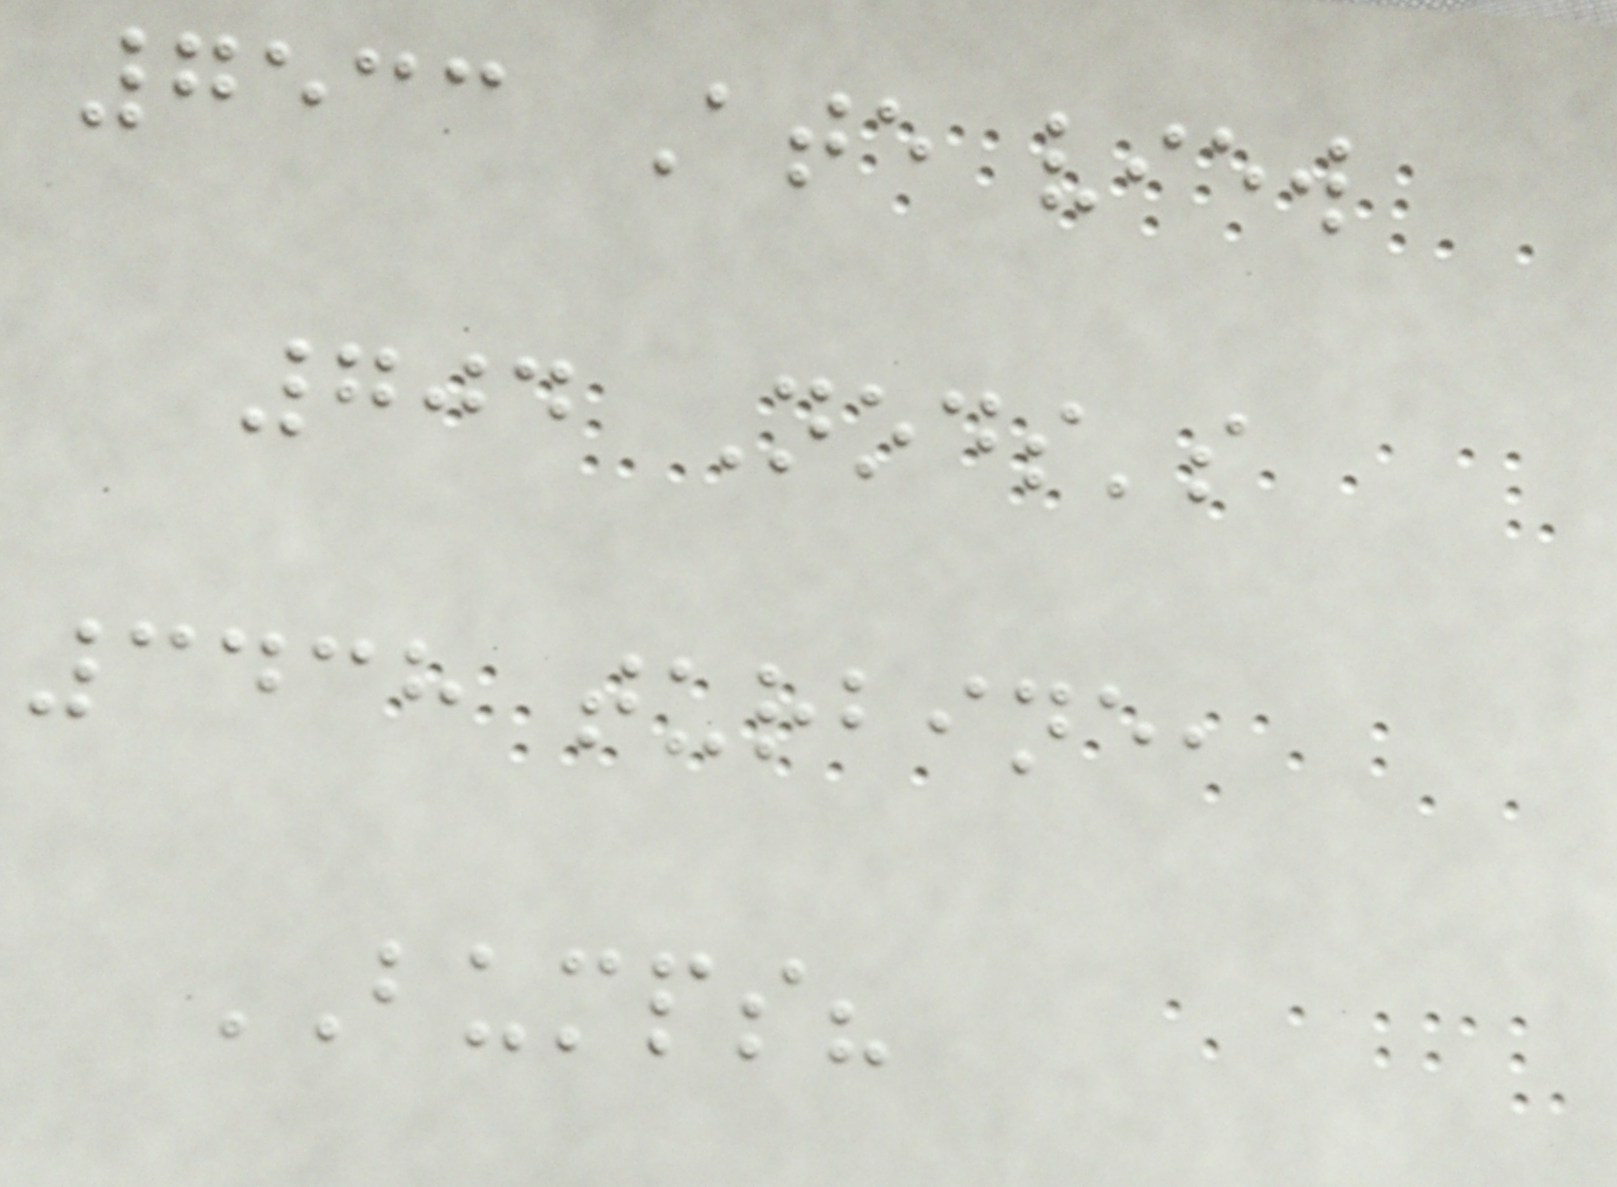7533 Ate view
704 Nods's
3438 turbine,
BUMPS?
